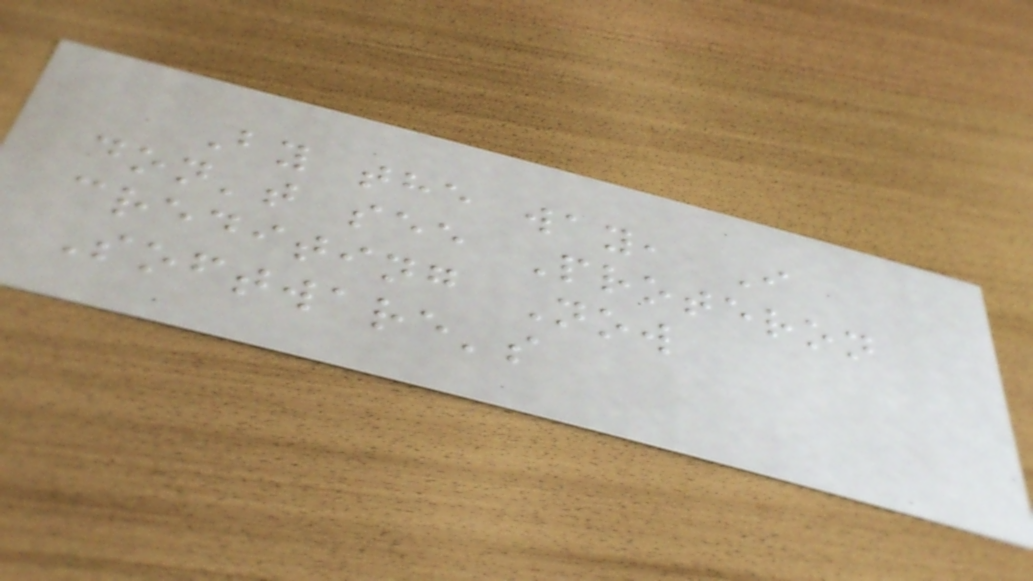By the way, I
don't see Proteron
crediting Now
Software's
